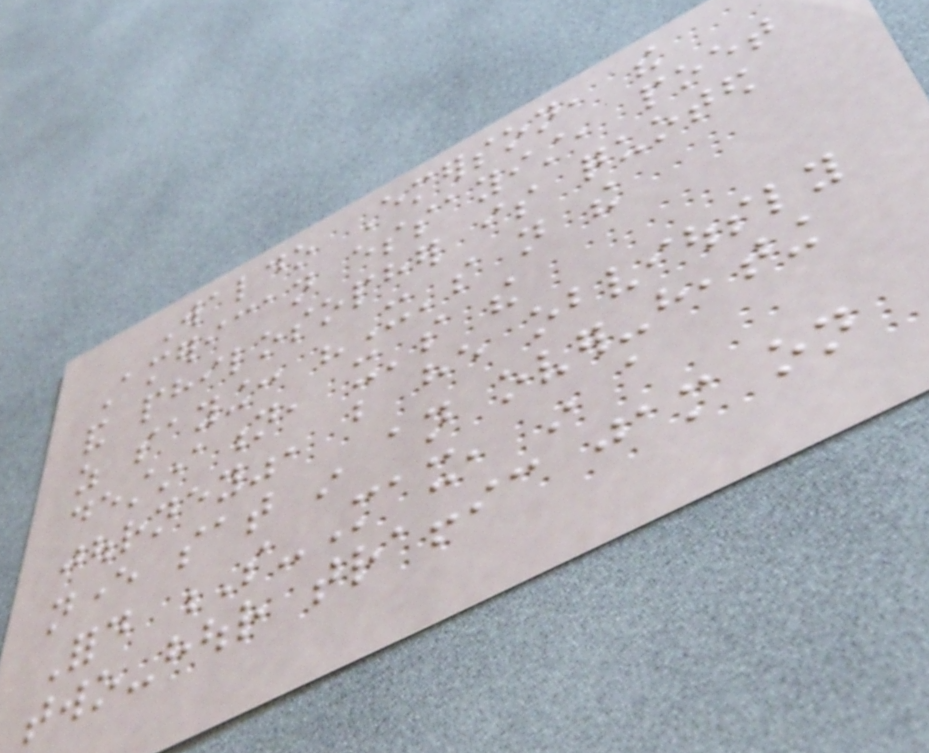Waldo Emerson, the
American essayist, poet
and philosopher is quoted
as saying: "It's not the
destination, it's the
journey", but he obviously
never sat in an over-heating
Ford S-Max, in a
two-hour traffic jam on
